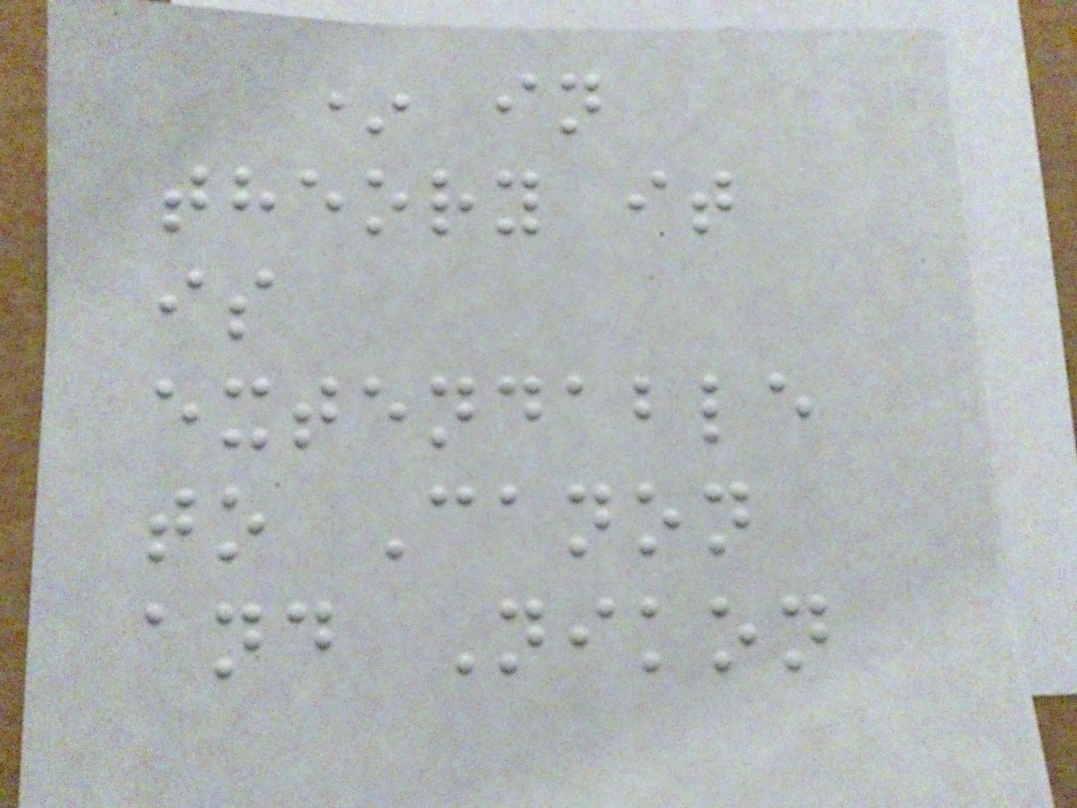* in
theory it
is
extendable
to Canon
and Nikon
